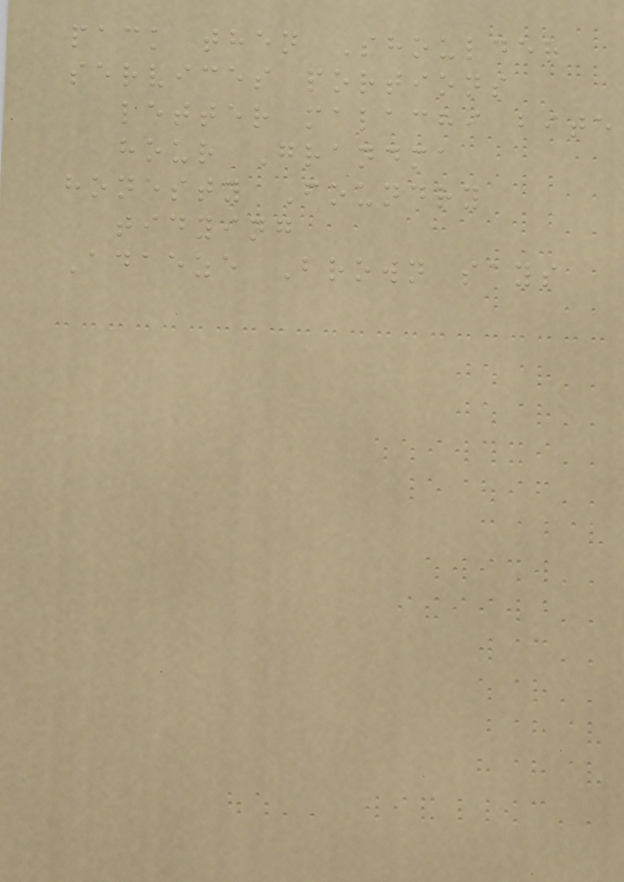pack then Shoulder
services portions
letter malachi bite
hour Grandma
honesty Foundry
tidying
Adaeze Brown says
